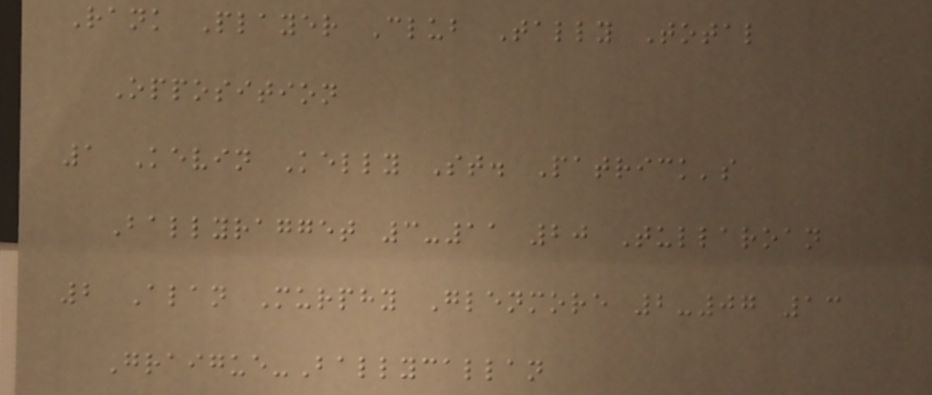Rank Player Club Tally Total
Opposition
1 Kevin Kelly St. Patrick's
Ballyragget 3-11 20 Tullaroan
2 Alan Murphy Glenmore 2-07 13
Graigue-Ballycallan
